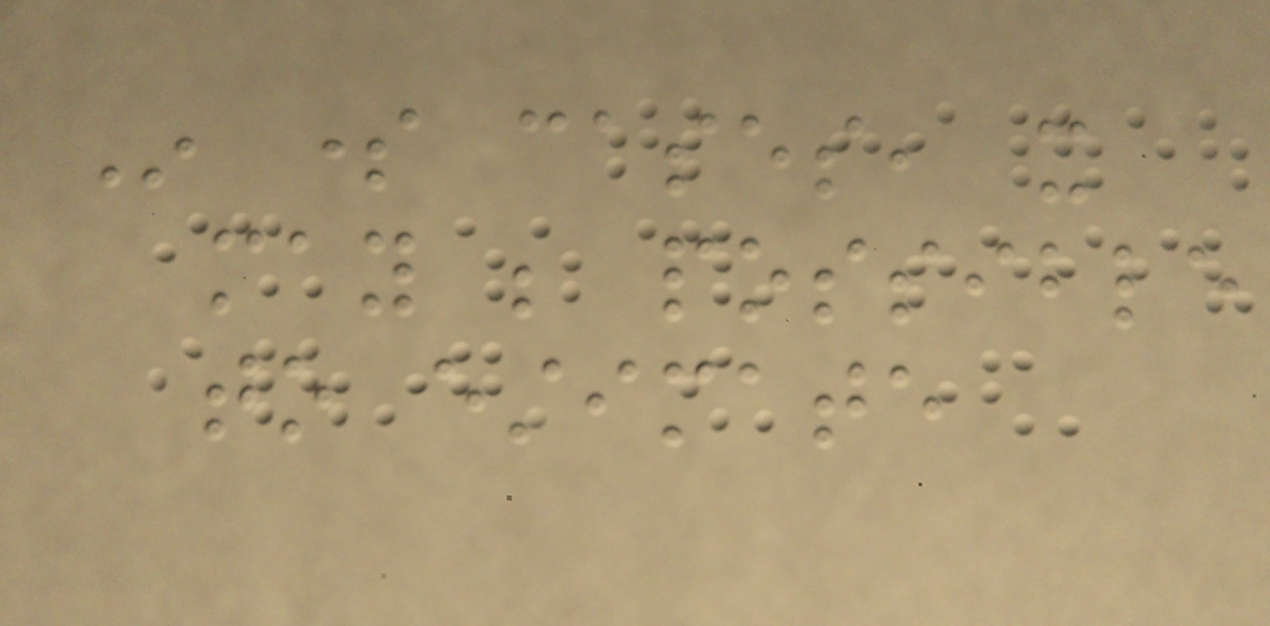In some cases, it
may be possible
to estimate
